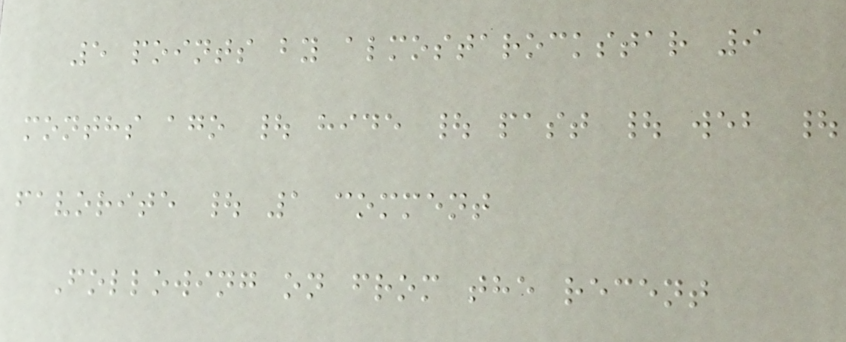5 points by almostarockstar 9
months ago | hide | past | web |
favorite | 1 comment
Following on from the recent
